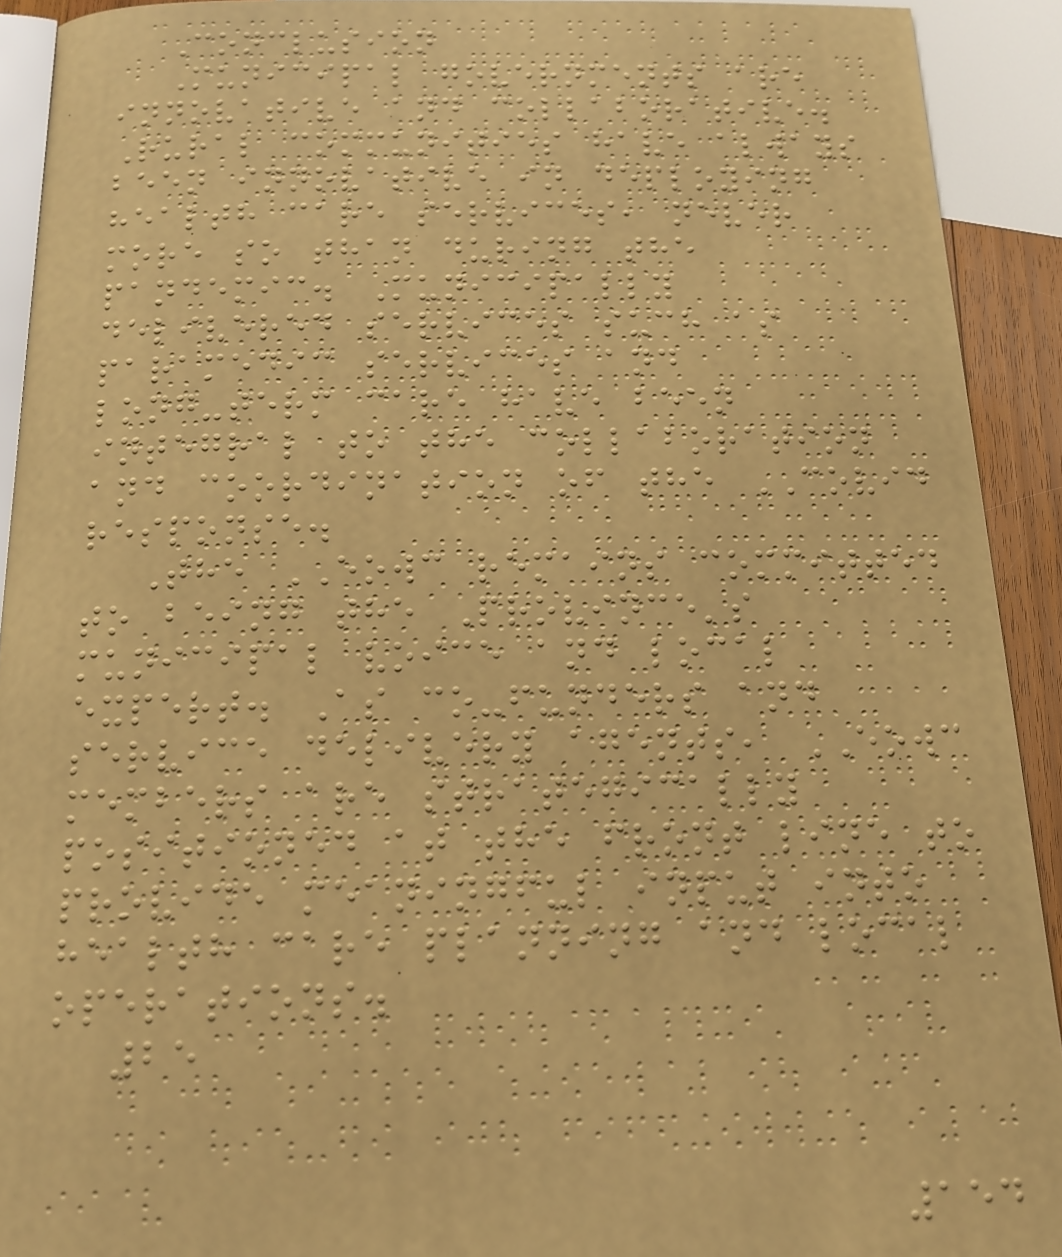Conclusion
Municipal governments are
innovative and collaborative.
Rural communities have always
been innovative in deploying
health care services, never
more so than during the
pandemic. Municipally
delivered services such as
paramedic services and
long-term care have been
integral to the collaboration
and coordination of the COVID
response.
The EOWC remains committed
to being the Province's
municipal voice and local
expert. As co-funders and
service delivery agents, EOWC
members are strategically
positioned at the front line to
provide meaningful input into
health care planning and local
operations.
25
154
